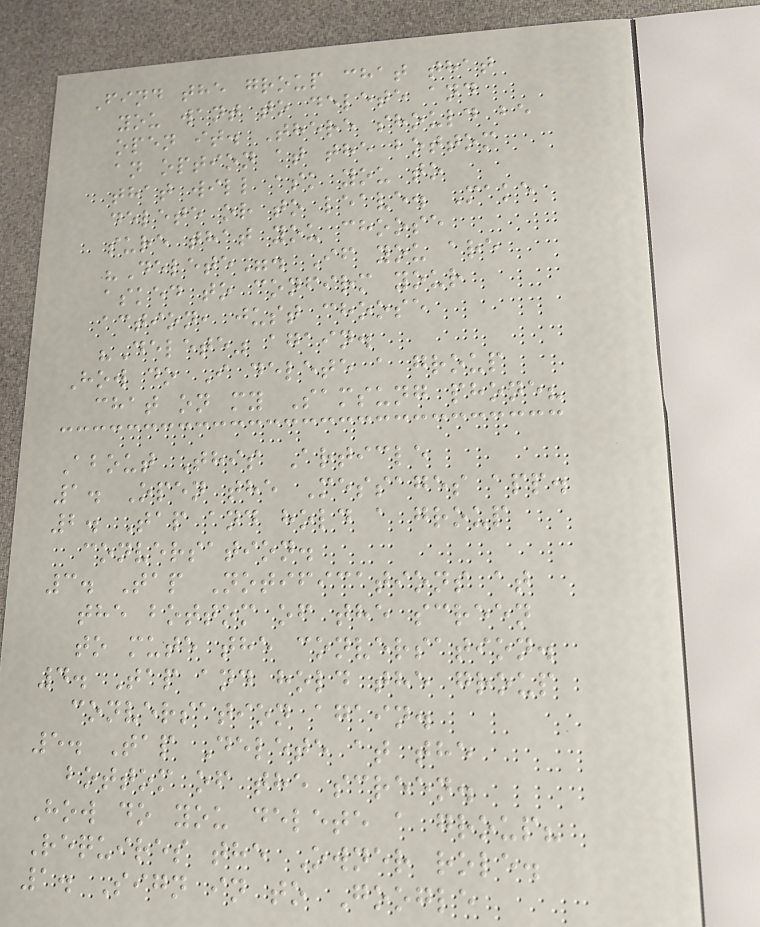Find the group chat that
you want to delete and
open it. There should be
an option at the bottom
that will ask you to
delete or to leave. Make
sure that you choose
"Delete". If you are
asked to confirm your
action, just choose
"Delete" again.
How do I delete a group
chat on my Samsung phone?
About This Article
1. Open the Messages app.
2. Tap and hold a group
conversation.
3. Tap Notifications at
the bottom of the screen
to mute the conversation.
4. Tap and hold the group
conversation again.
5. Tap Delete at the
bottom of the screen.
How do you delete a group?
Requires the Owner role.
1. Sign in to Google
